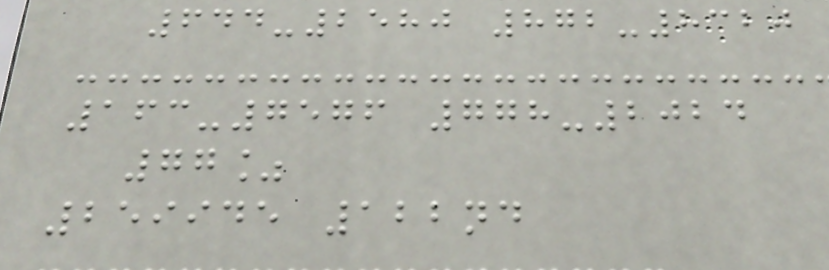644-2580 872-8320
163-7576 778-2024
77%
259945 122nd
